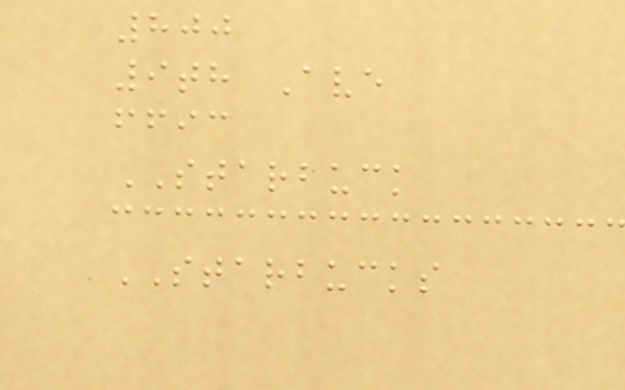800
9th Ave
ffic
STARBUCK
STARBUCKS
